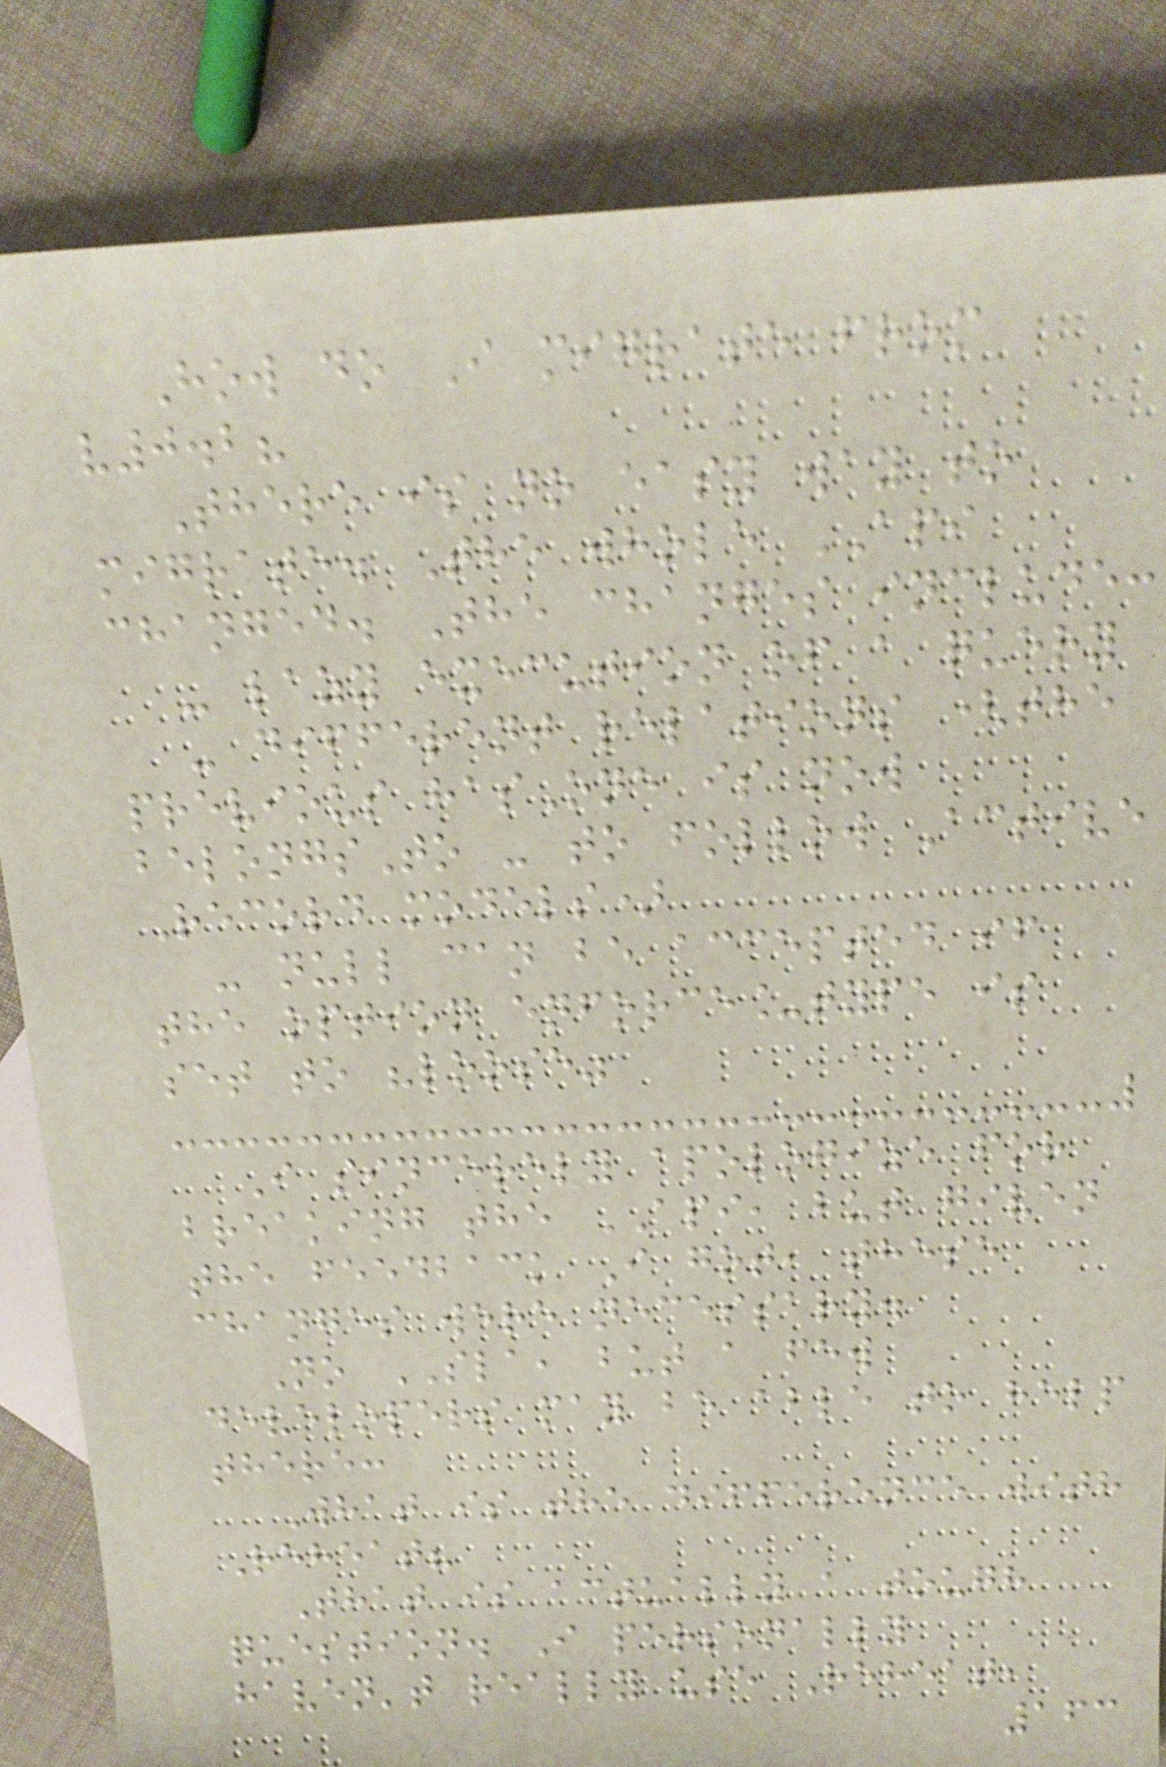How do I migrate from
v0.2?
There is no easy way to
migrate. The whole API
changed. The changes include:
- lazy execution of a query
- different relations (the
previous hasOne is now
belongsTo - to follow Active
Record models)
- null can be accepted if
the option enforce_type is
set to "loose"
I sincerely apologize for
breaking the API, but given
the feedback I got, these
changes were necessary.
No SLA, but a few
developers may be able to help
there:
What is the difference with
Reheat?
That is actually a tough
question. I personally
haven't really use Reheat,
163
